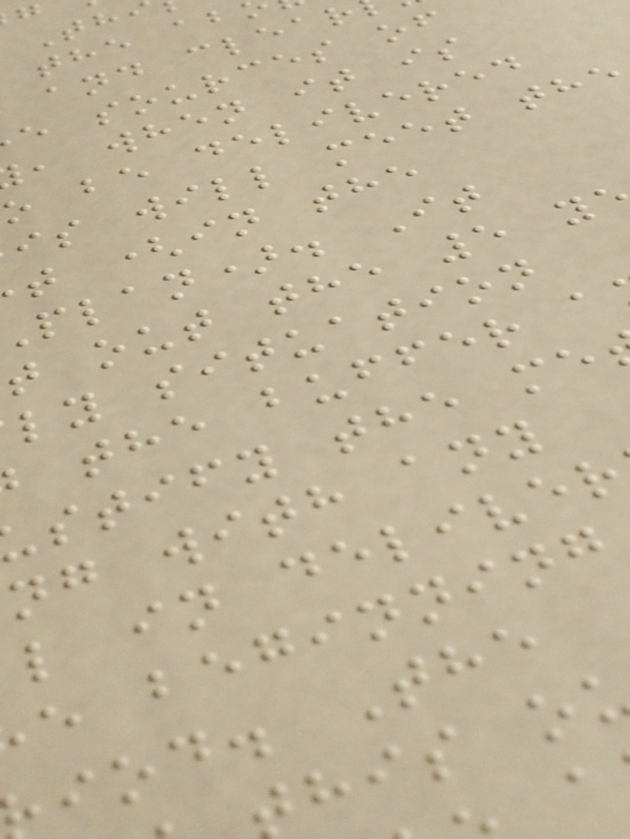the ab
and clear
e sources of
, when it is
o be delivered
is will meet the
t (in the
plan). It
t out the 5 y
ly situation
the buffer a
stify the me
ng with any
l in deliver
e beginning
iod. The
